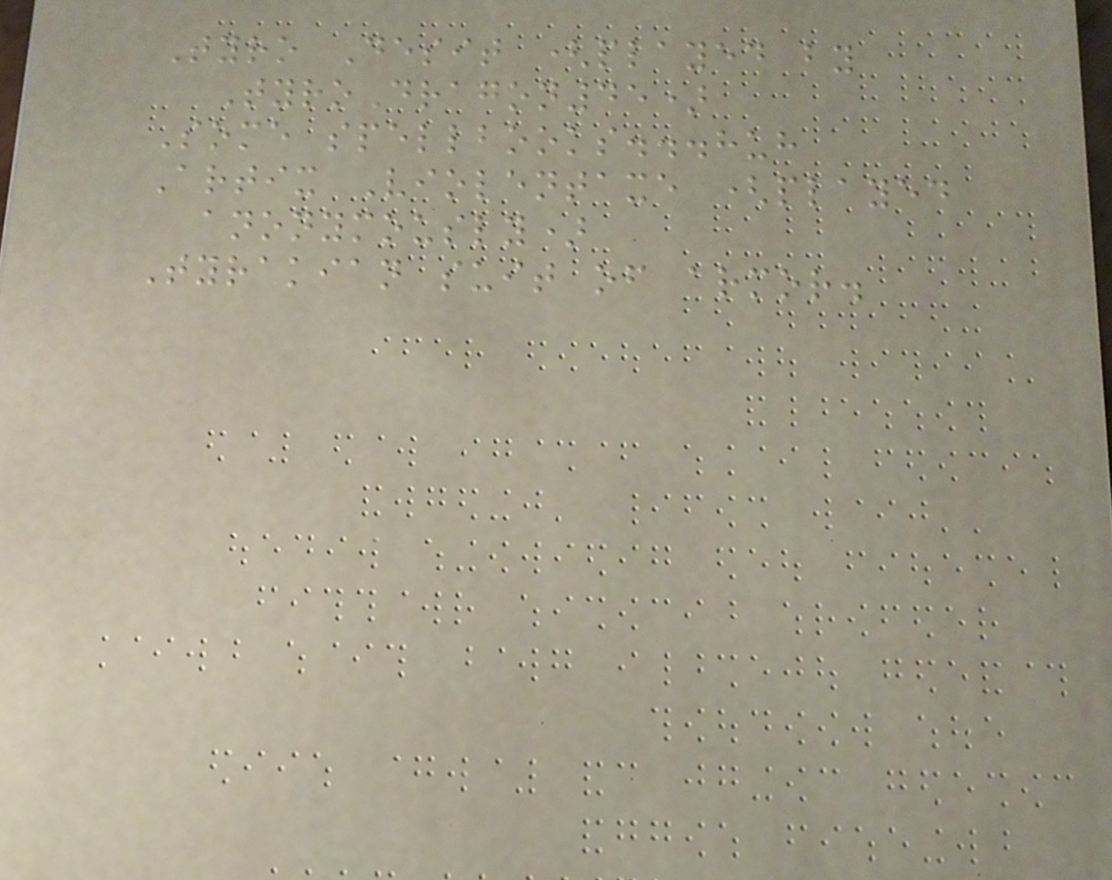Tyro Desit (played by
TyroDragon45)
Some spellbooks...huh
Artix Violentaxe (played
anonymously)
Tyrakian suit of armor.
